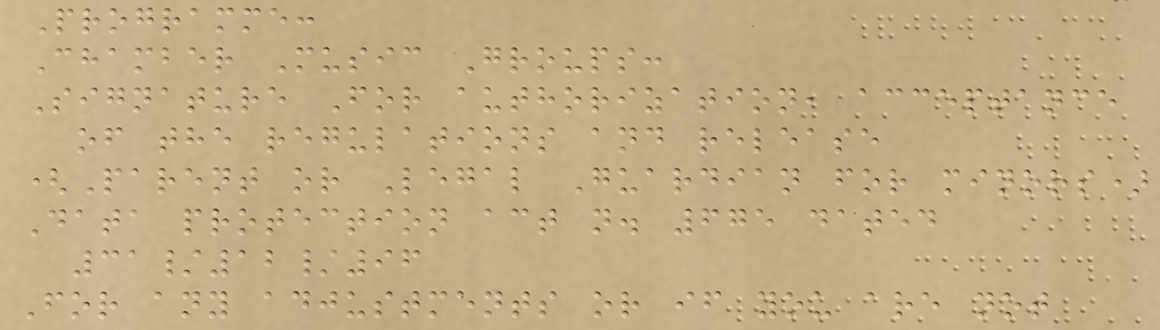Programme:
Chamber Music Groups:
Signature For authorization, acceptance
of the regulations and release
(Parent or Legal Guardian for minors)
Data protection act n. 675 dated
31/12/96
For any adjustments or if you are not
